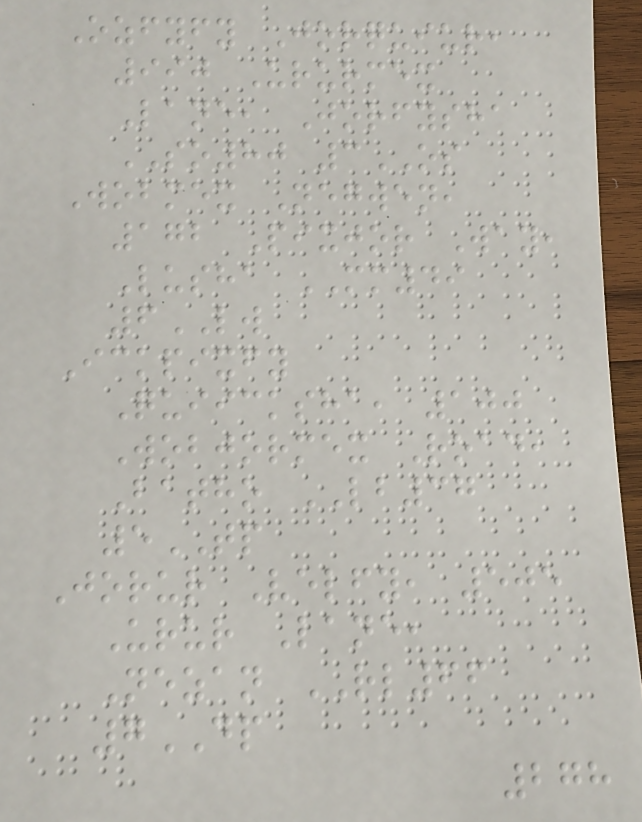Ozfyfy Jorquiur,
990 Ururmex
Lane, Jorfysha
SO80 3OS
Wobmex Negwen,
172 Pixjor Way,
Lusha MM49
6LW
Ickpixfy
Quiicksha, 100
Wobjormex Road,
Batho LB37
5TP
Jorur Velfy, 505
Urur Lane,
Nezan RL66
7DP
278
